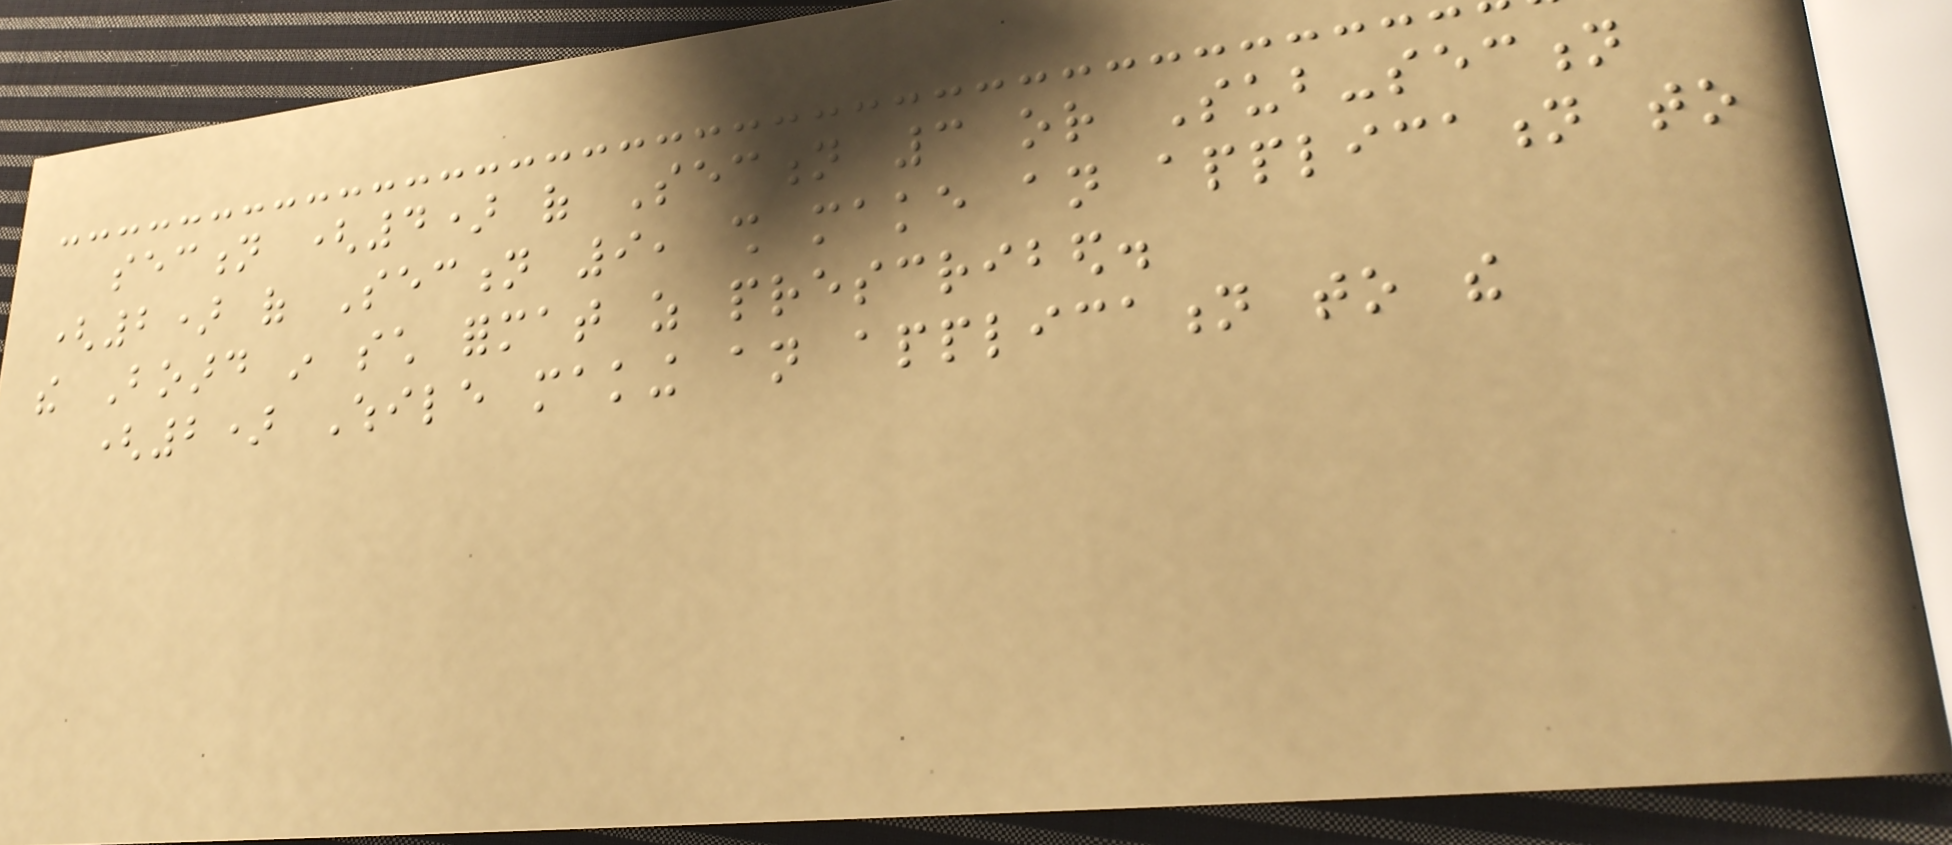section (4) of Section 3 or Sub-section
(2) of Section 9, shall make an application to
the Board in such format as prescribed.
(2) While making an application to the
